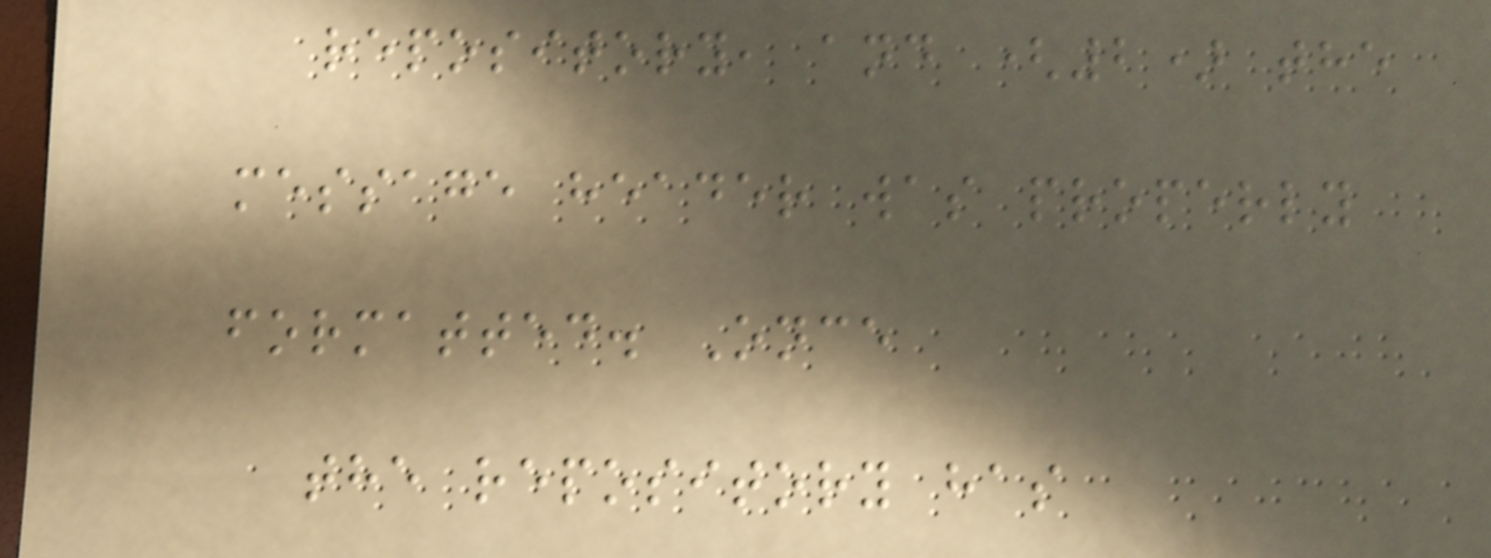repository, and (2) the
message header was properly
formatted. Once
the repository has
